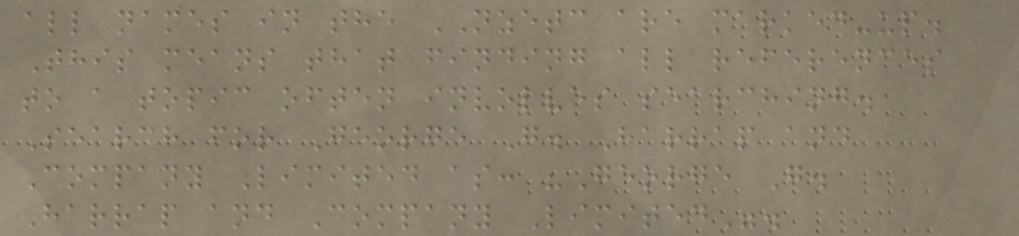all names in the NZETC are marked-up.
This means that finding all references
to a topic often involves searching.
Search for George G. Harrap and
Company Limited as: "George G.
Harrap and Company Limited".
